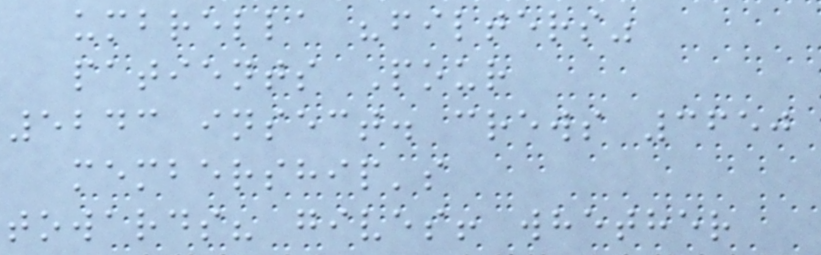umbrella "filters"
patients Pour
5243 insect. crews 3650
membership's
towards? gives! whether
